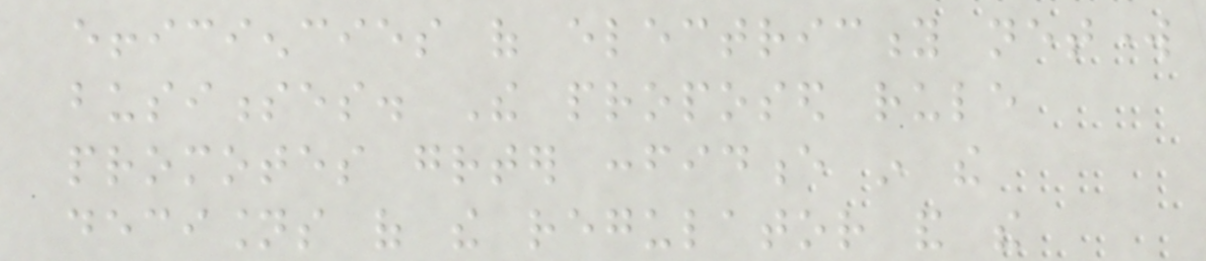efficiencies of electricity network
businesses. The proposed rule
promotes greater confidence in the
decisions of the regulator and the
